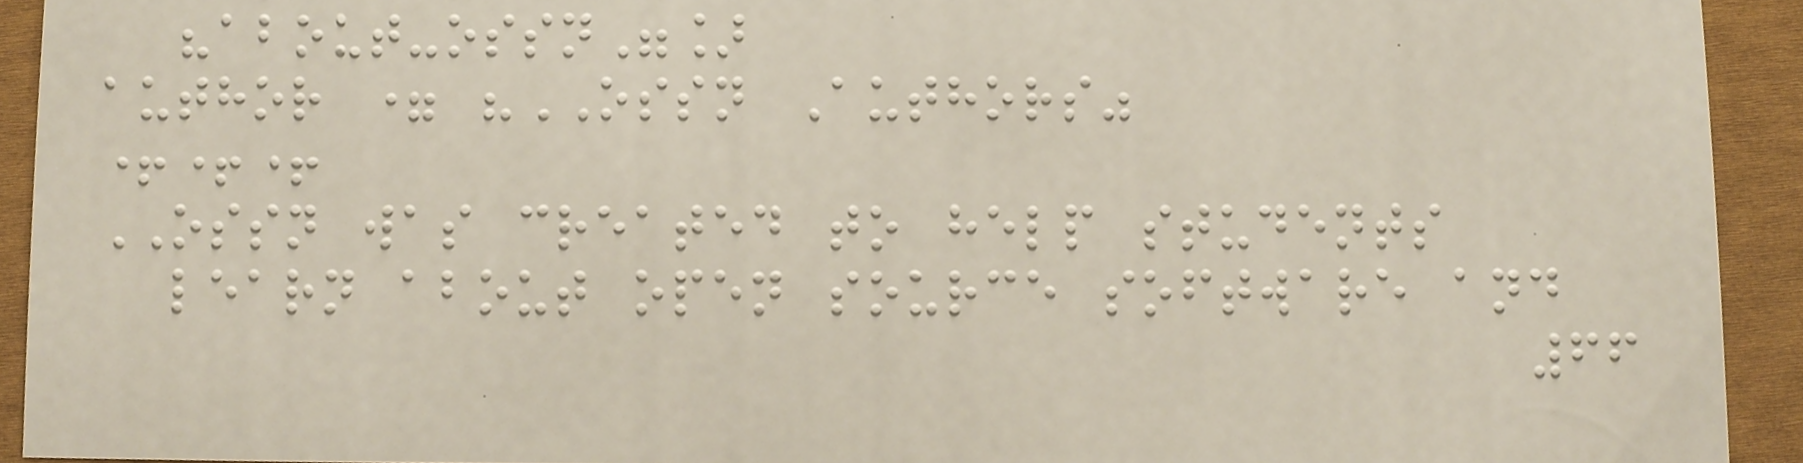"about-ossn"]
author = "OSSN Authors"
+++
OSSN was created to help students
learn about open source software and
66
